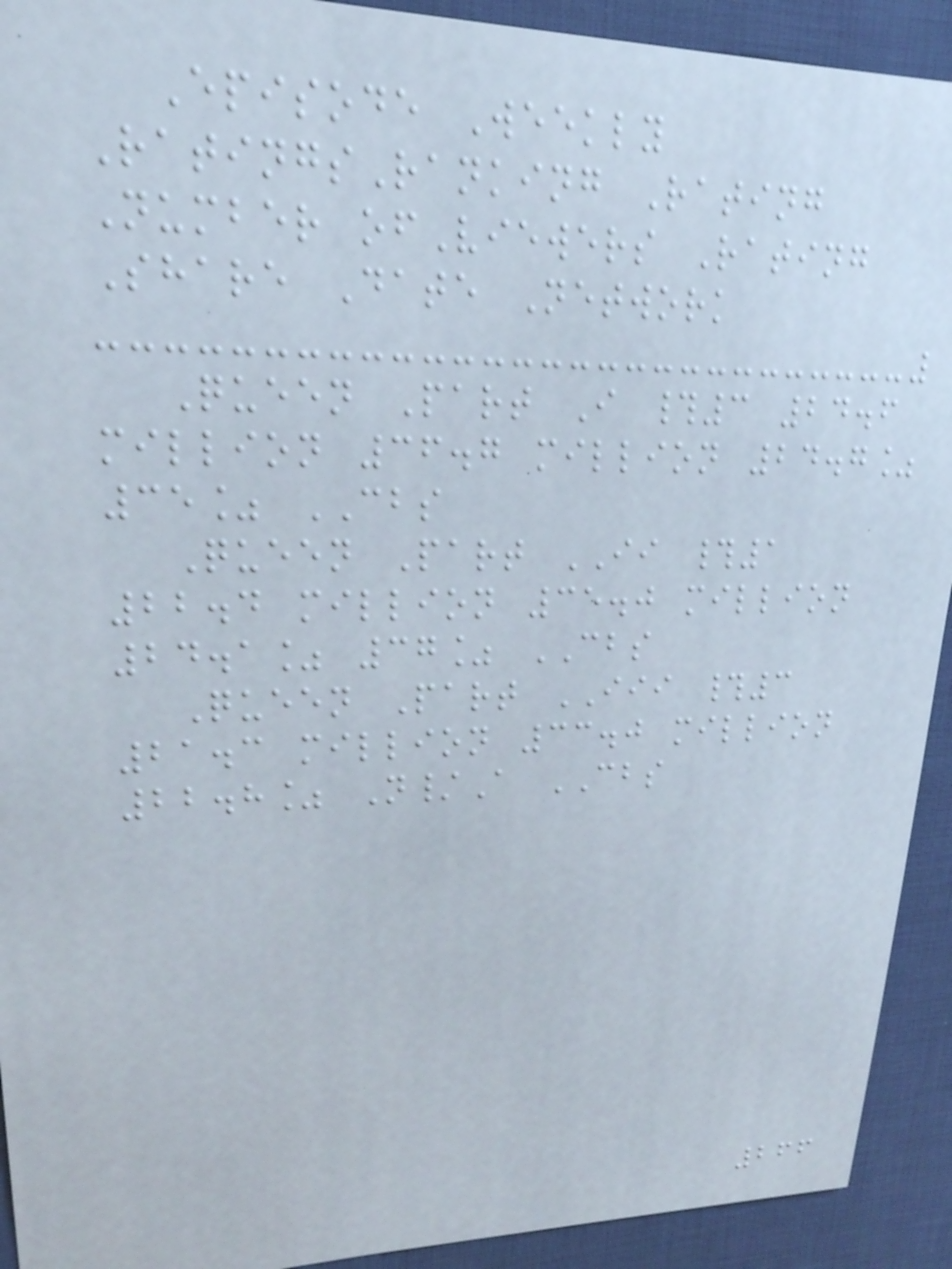Episode Weekly
RatingsRanking Rating
Number ofViewers Rating
Share Date Network
Queen Part I #3 24.6
million 36.7 million 24.7%
35% CBS
Queen Part II #1
22.4 million 35.0 million
24.1% 37% CBS
Queen Part III #3
21.3 million 33.0 million
22.8% N/A CBS
266
